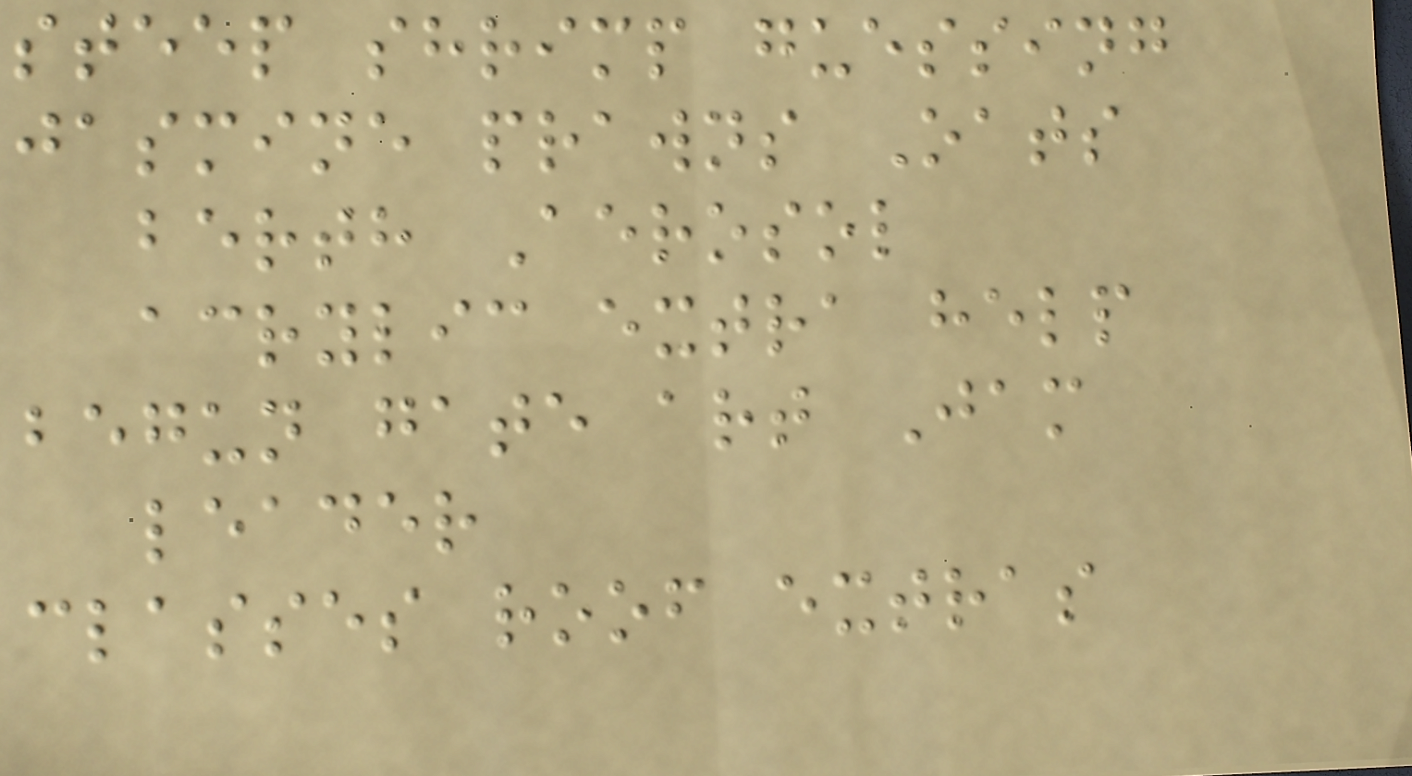steep shrimp guessing
jasmine prawns Oats
berth Aerosol
acrylic extra help
begun gate art Jam
leader
classes roof extras
